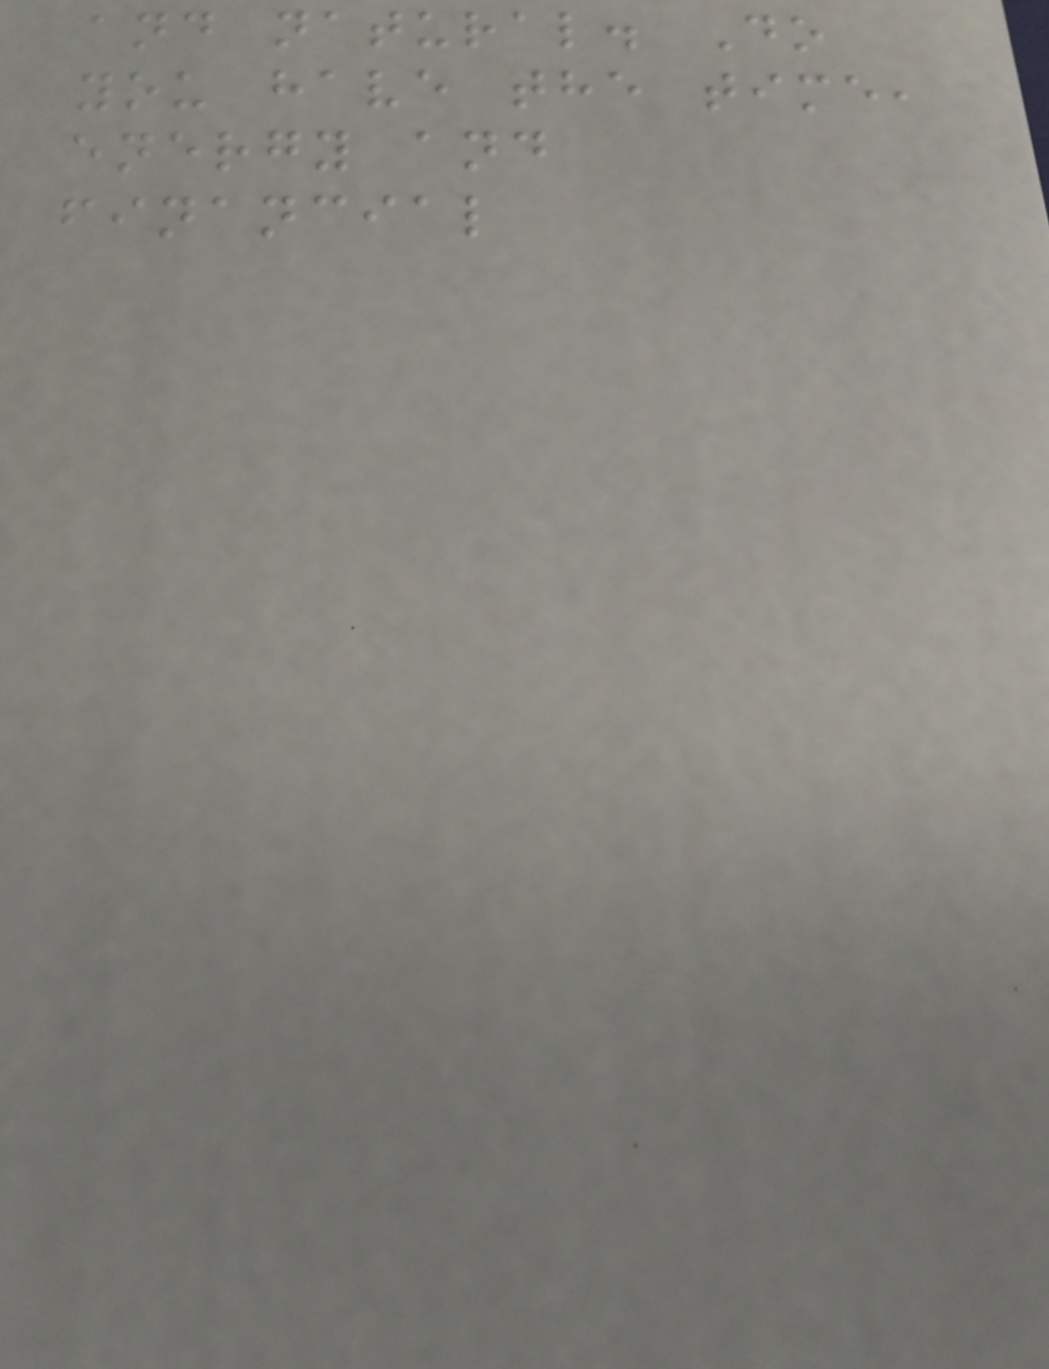and natural. Do
you have the time,
energy and
financial
